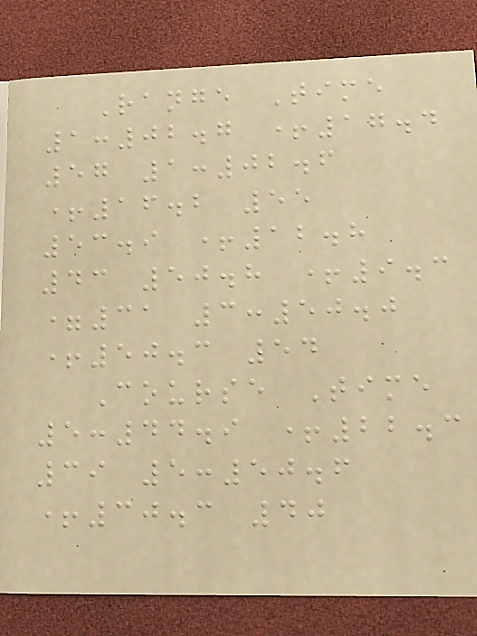Range Time
1:02.7 +17.4
57 1:02.6
+16.2 55
53.9 +12.8
43 50.8 +9.3
=31 3:50.0
+50.3 54
Course Time
5:44.9 +22.3
39 5:50.6
+30.3 40
